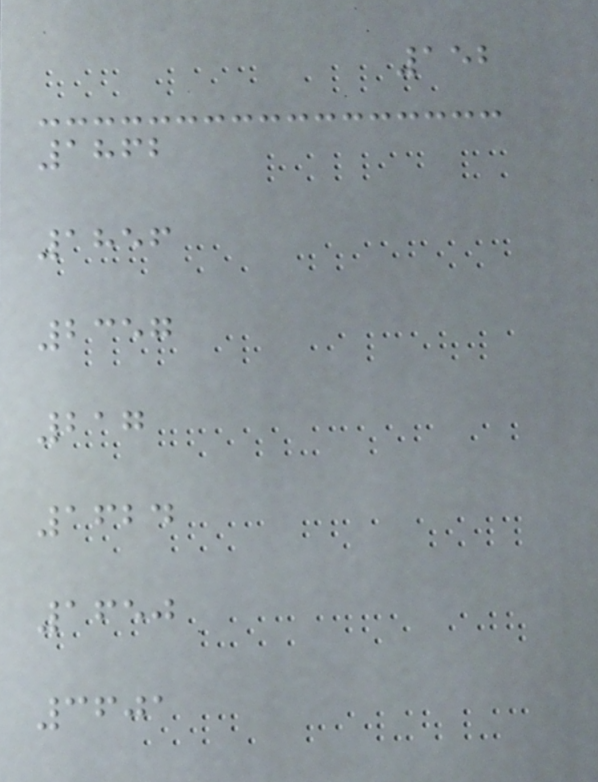152
1862
1856
2357
217
1624
1650
3601
